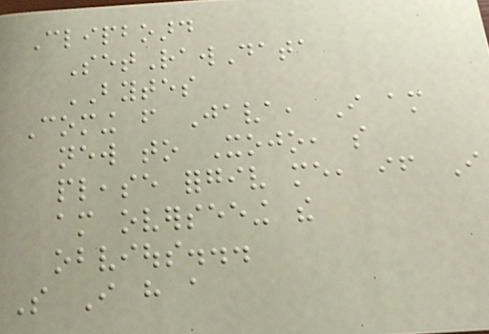Clipboard
SetRawData
BYTES
Coming from Java, I am
new to Xojo, so
please forgiv me, if I
am overseeing the
obvious...
So I have a
